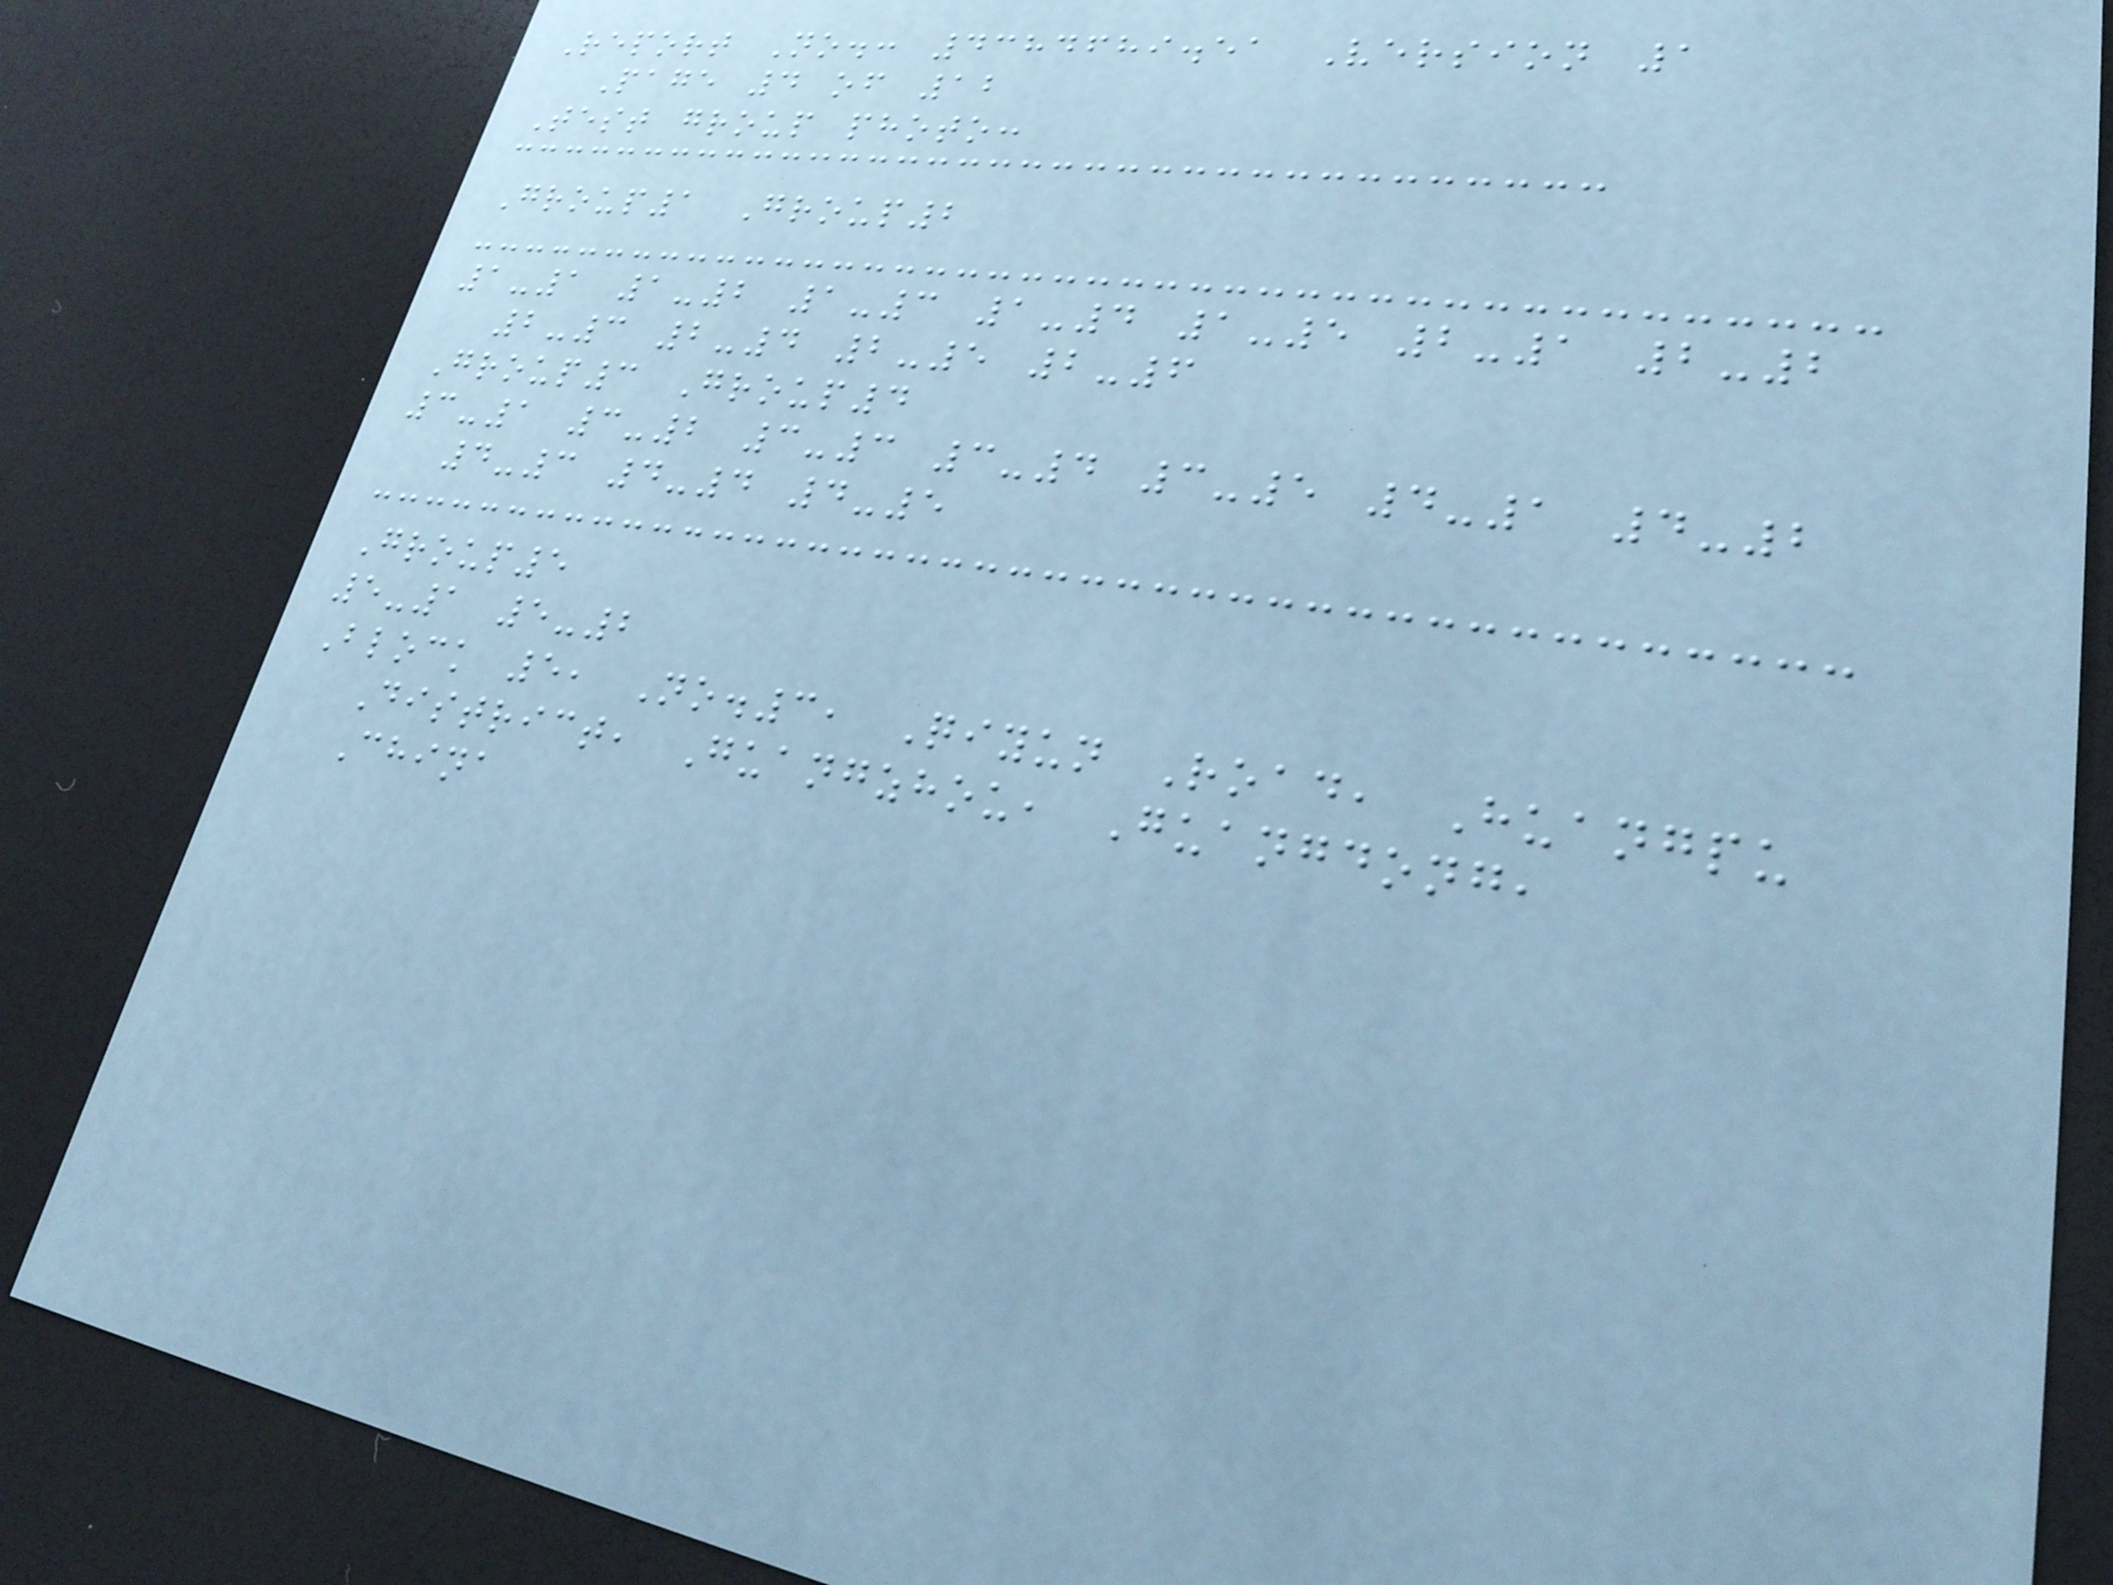Report No.: 4384689.51 Version 1
Page 4 of 12
Test group photo:
Group1 Group2
1-1 1-2 1-3 1-4 1-5 2-1 2-2
2-3 2-4 2-5 2-6
Group3 Group4
3-1 3-2 3-3 3-4 3-5 4-1 4-2
4-3 4-4 4-5
Group5
5-1 5-2
Block 5, No.3, Qiyun Road, Huangpu
District, Guangzhou, Guangdong,
China
